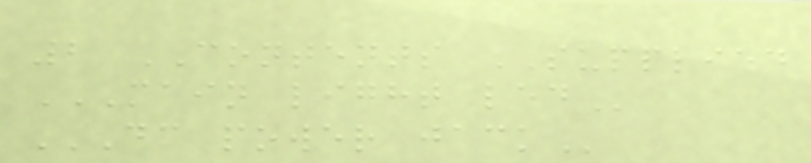2 CONTENTS SUPPLIED
MAIN LIGHT LED
DC POWER JACK
